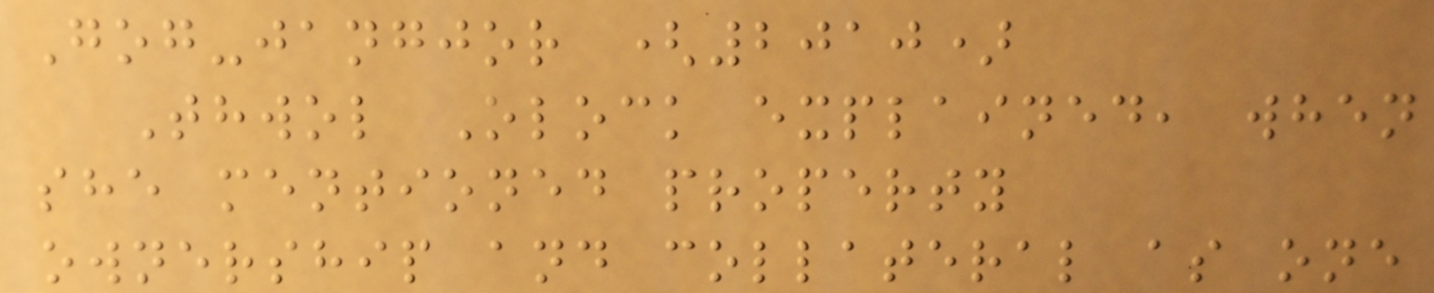Gog-jangjor (2010)
Thwol Olock explained, when
she mentioned property
ownership and collateral as one
